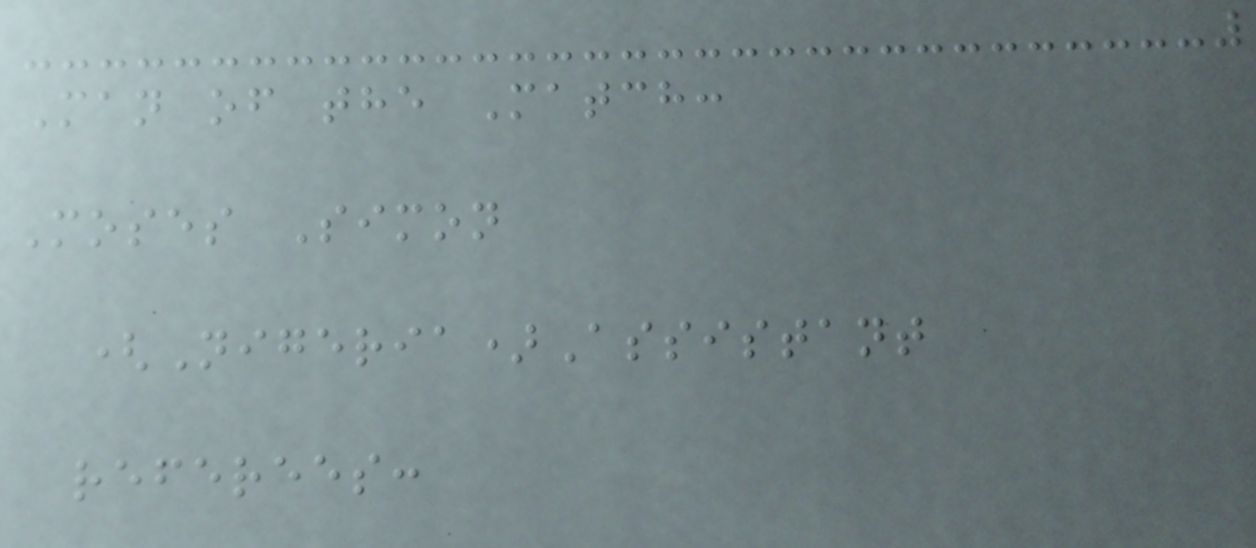Man of the Match:
Moses Simon
(Nigeria)Assistant
referees:
